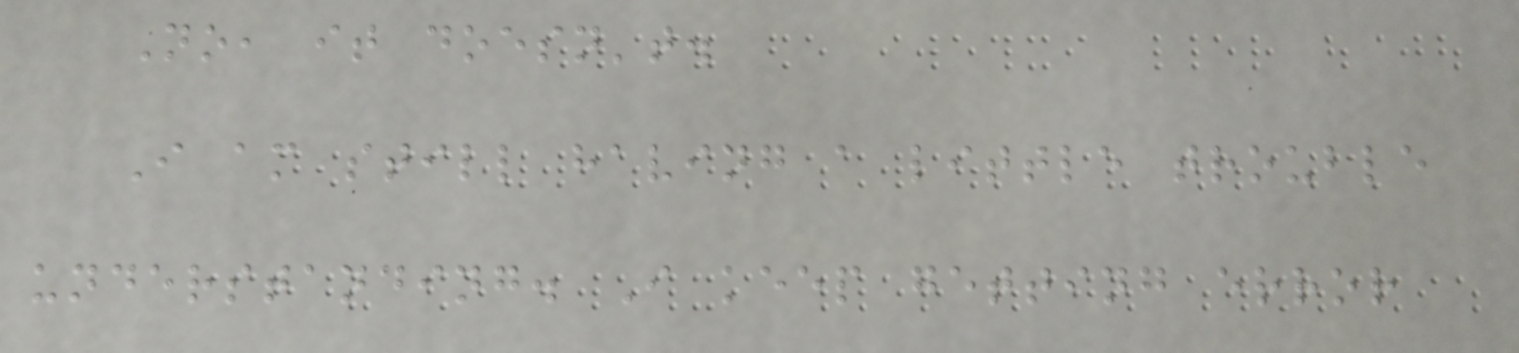No, it doesn't.
I am still having a little trouble
understanding. I keep getting error
